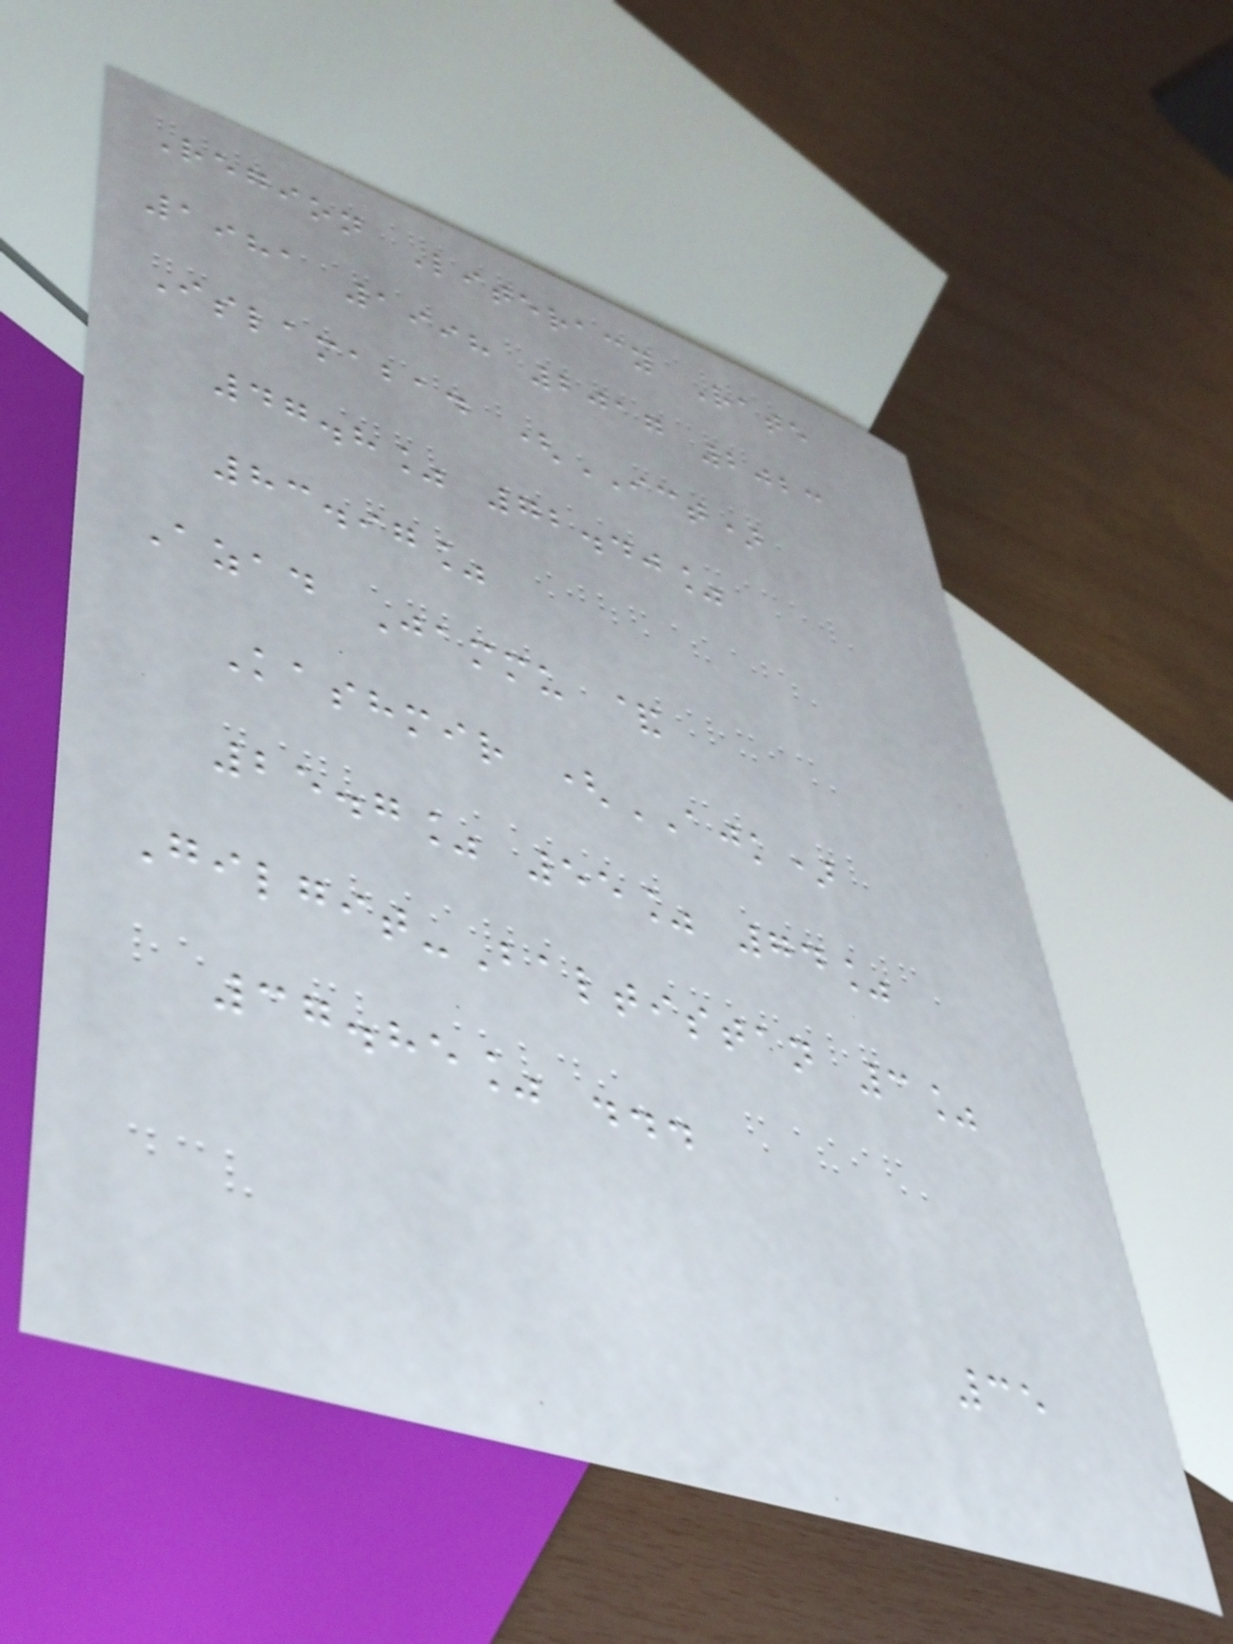Region Literacy Rate
1981 1998 2017 2023
Islamabad (ICT)
47.8% 72.40%
83.97%
Azad Jammu &
Kashmir (AJK)
25.7% 55% 74%
Gilgit-Baltistan 3%
37.85% ...
35
